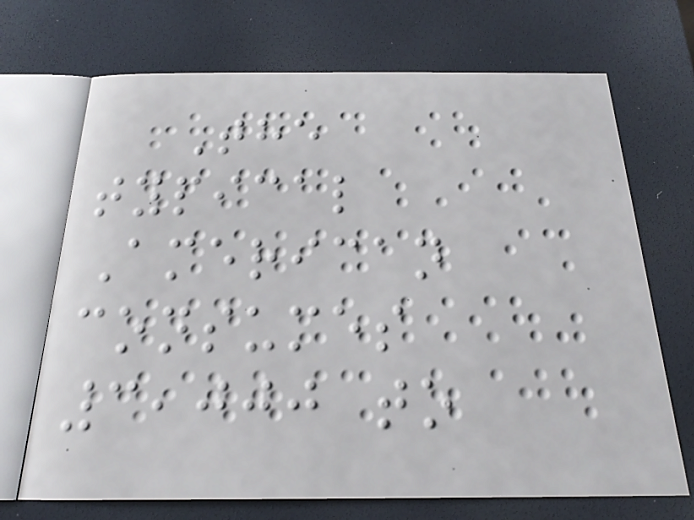The
typical
American
consumes
3,000 to
